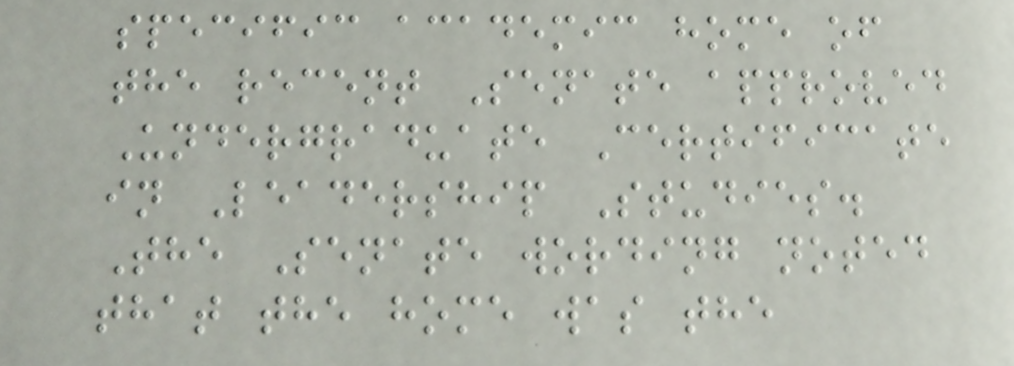specific academic home of
the recent Senate approved
Undergraduate Certificate
in Leadership Studies.
The Senate wording noted
that the home was the
